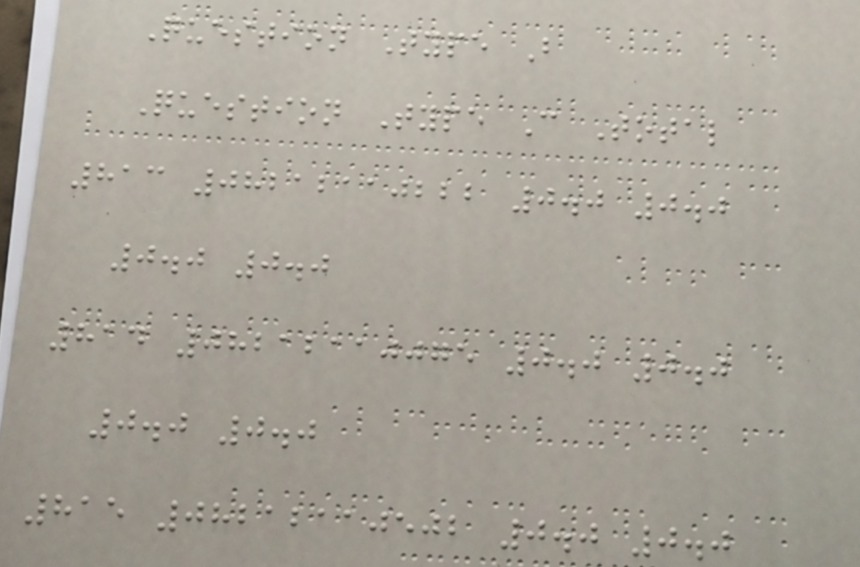Question Type B
Question Type C Total
813 08212110222 0.0 0.0
0.0 0.0
814 08212110075 0.0 0.0
0.0 0.0
815 08212110502 0.0 0.0
